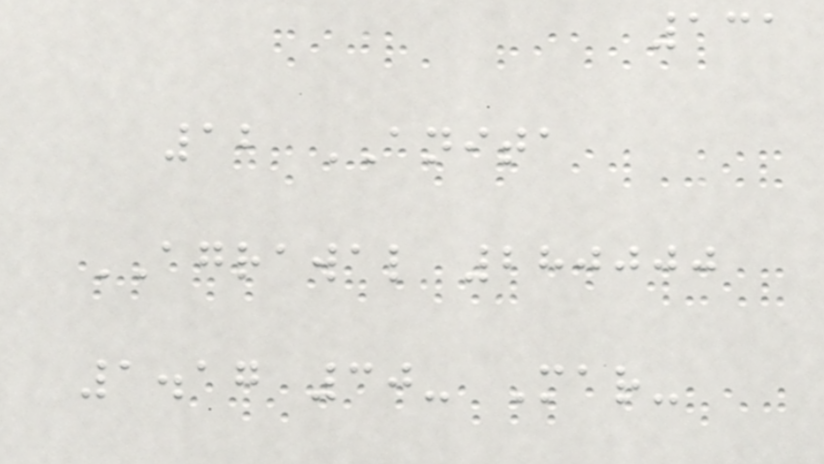131
12 ANITA
AGRAWAL 280000
1.17 30- Mar-
